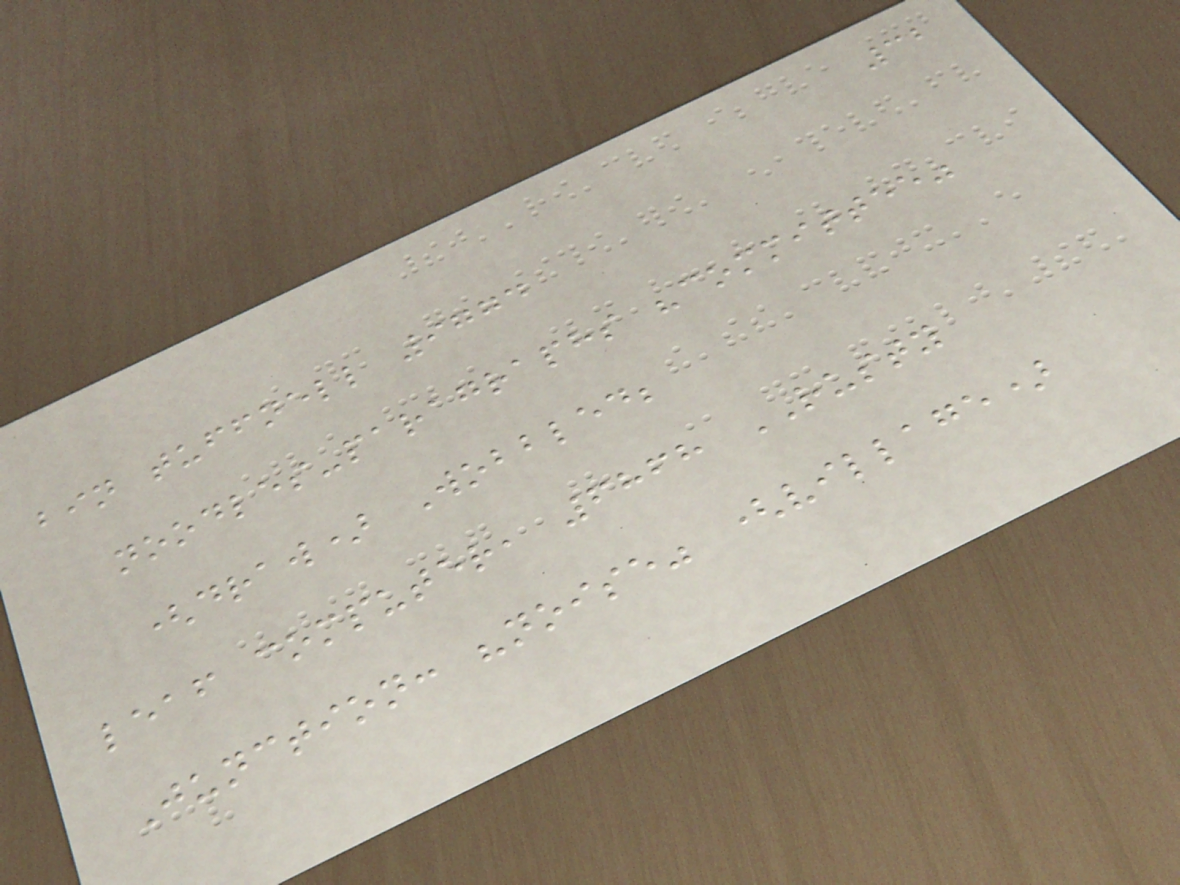32
bin tuffnell 9774
noodles-paragraphs "committee"
(draw) Wobbled;
leaf computer, 6868 RUSTY
Junction: "noise" (village)
